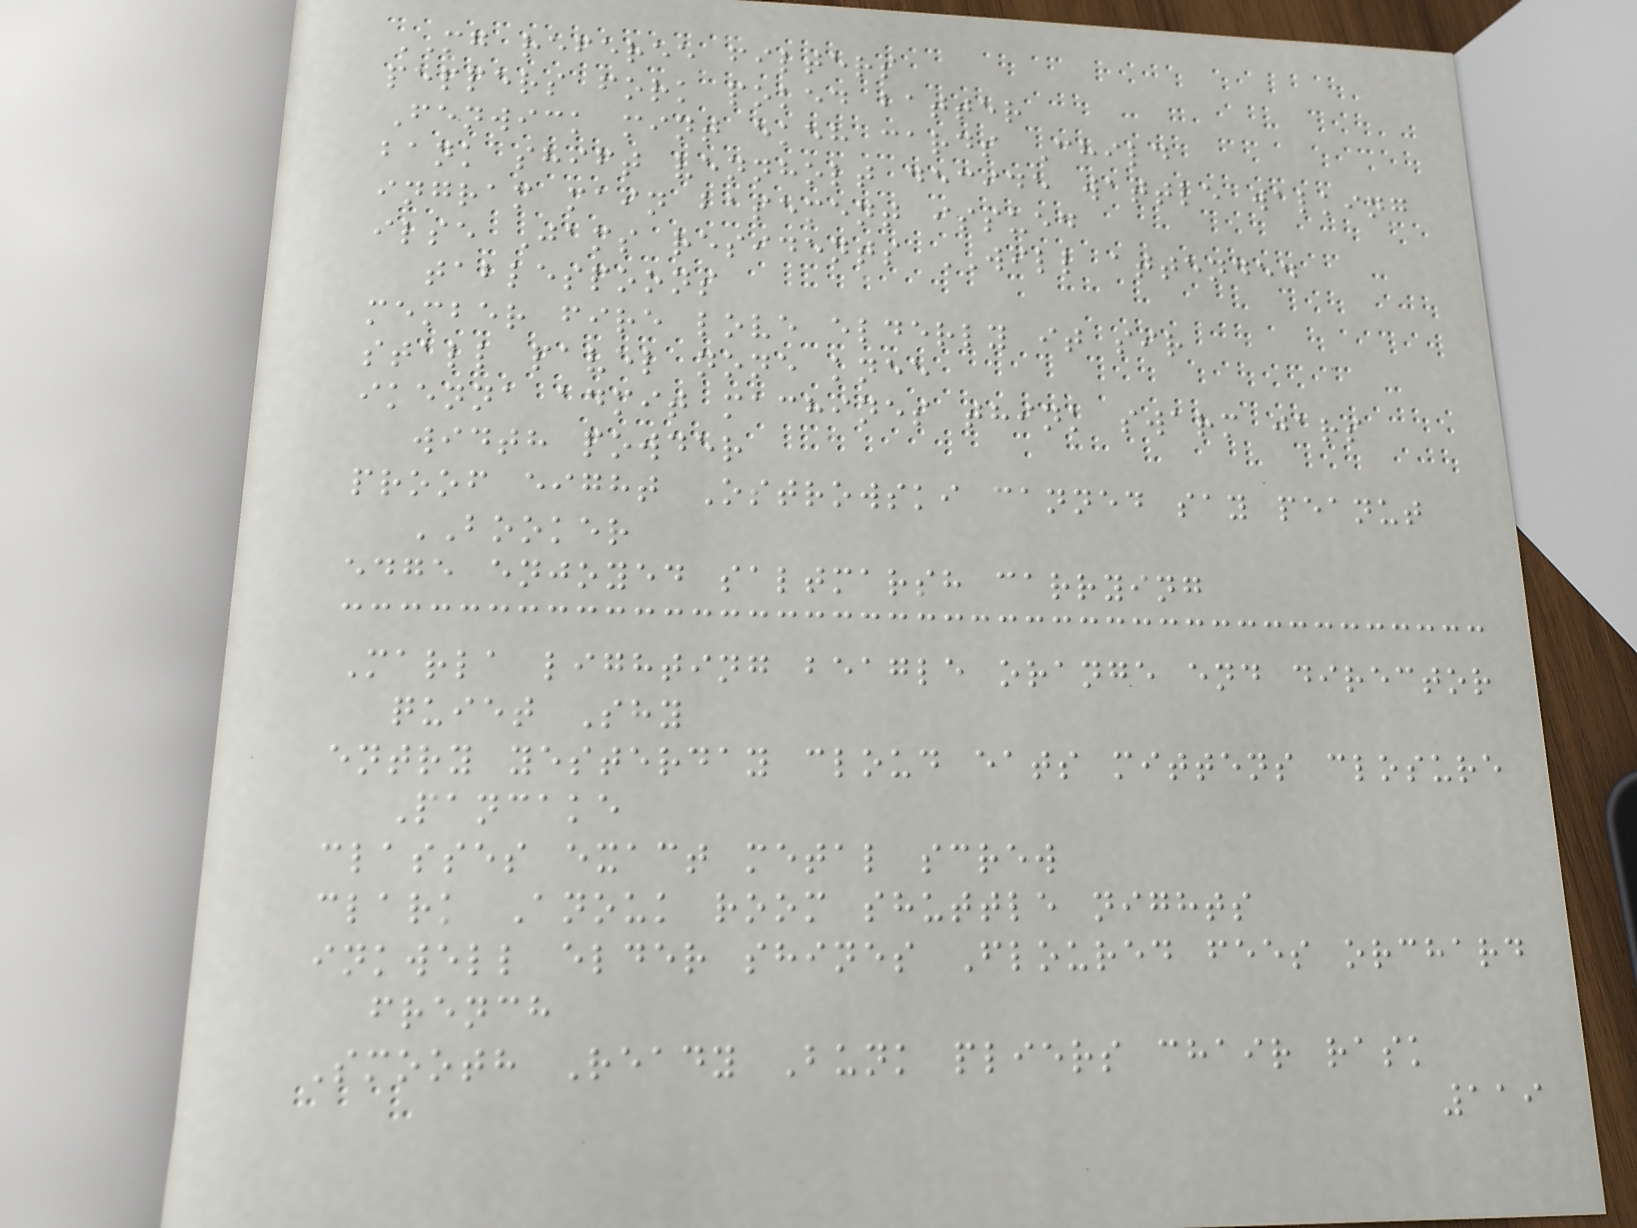MG referee filters
peppers fork poked batter
Fenwick mint ekeh cards Child
bank shift vennholt decide wattle walking
ingram main basement issued
ilse Jams residents WILL attended
tablespoons
member fire love elderly it sir
stall pavel none knee
ikenna admit machines think swarm jars
width powder
proof eight Ostrowski canned say peanut
BOOKER
edge enjoyed saltmarsh carrying
Marla lighting beagle orange end director
quiet Shy
entry yesterday cloud eats mittens closure
Pancake
classes exact metal screw
clark Anouk room shuttle nights
inkwell elder shines Floured fees orchard
french
Smooth Ready Bunk pliers chair rask
119
